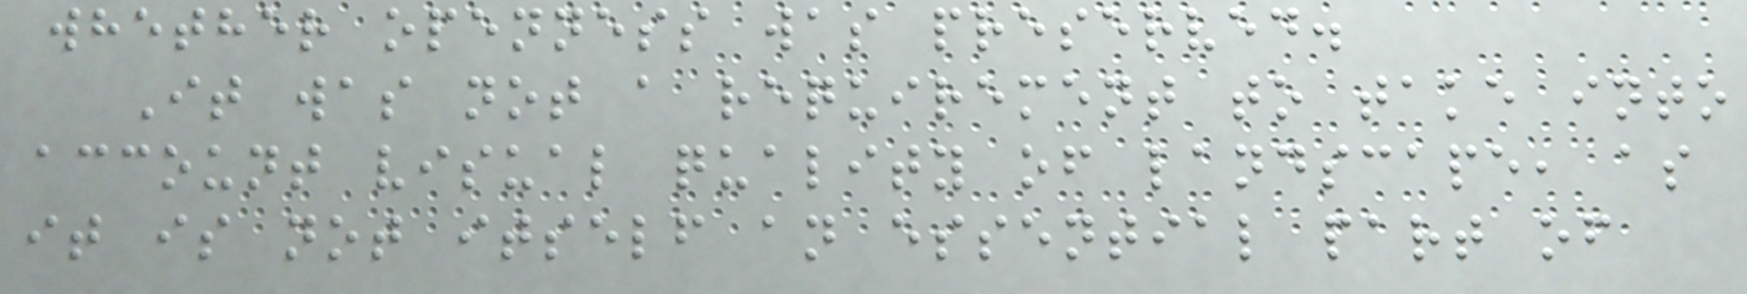whether openness was preserved.
It was not a requirement to take into
account visual quality of landscape, as
it is not itself an essential part of
